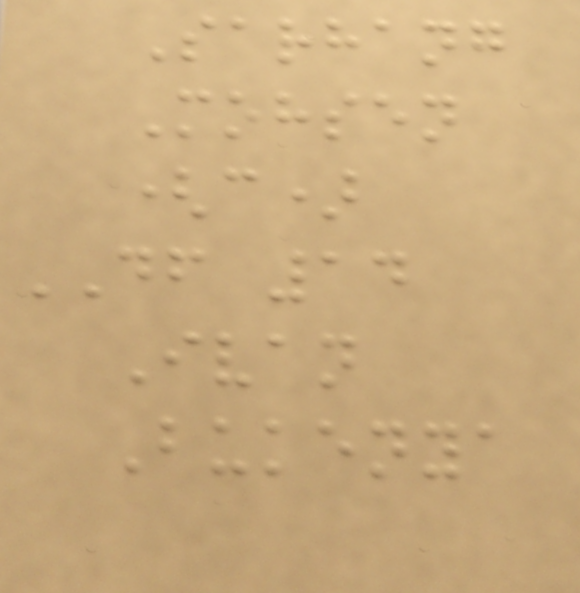Sarhang
Mohsen
(c)
DF 14
Ivan
Bukenya
